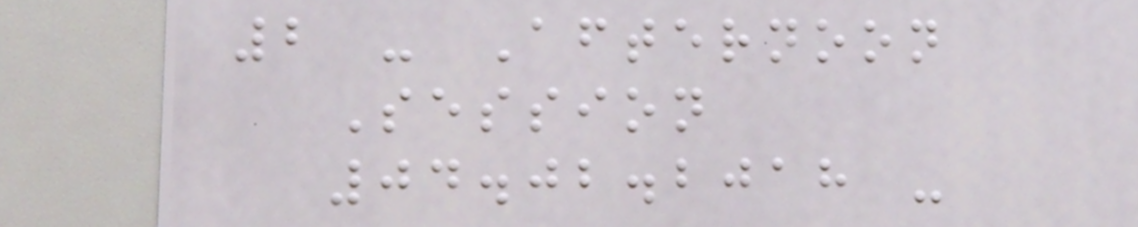2 - Afternoon
Session
04.02.2018 -
